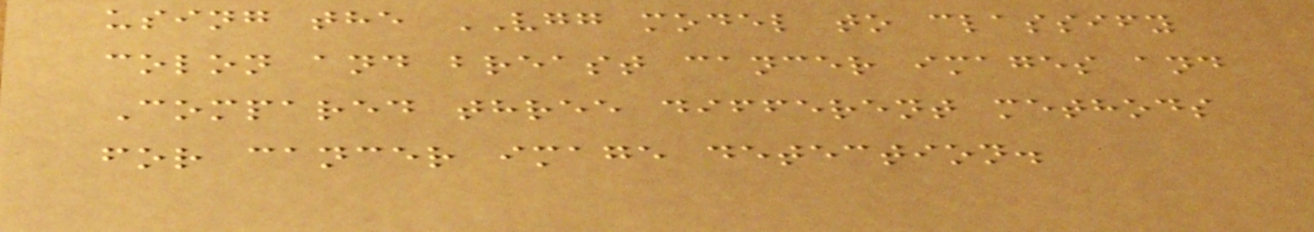using the VGG model to classify
colon and breast cancer images and
Compared three different methods
for cancer image detection.
